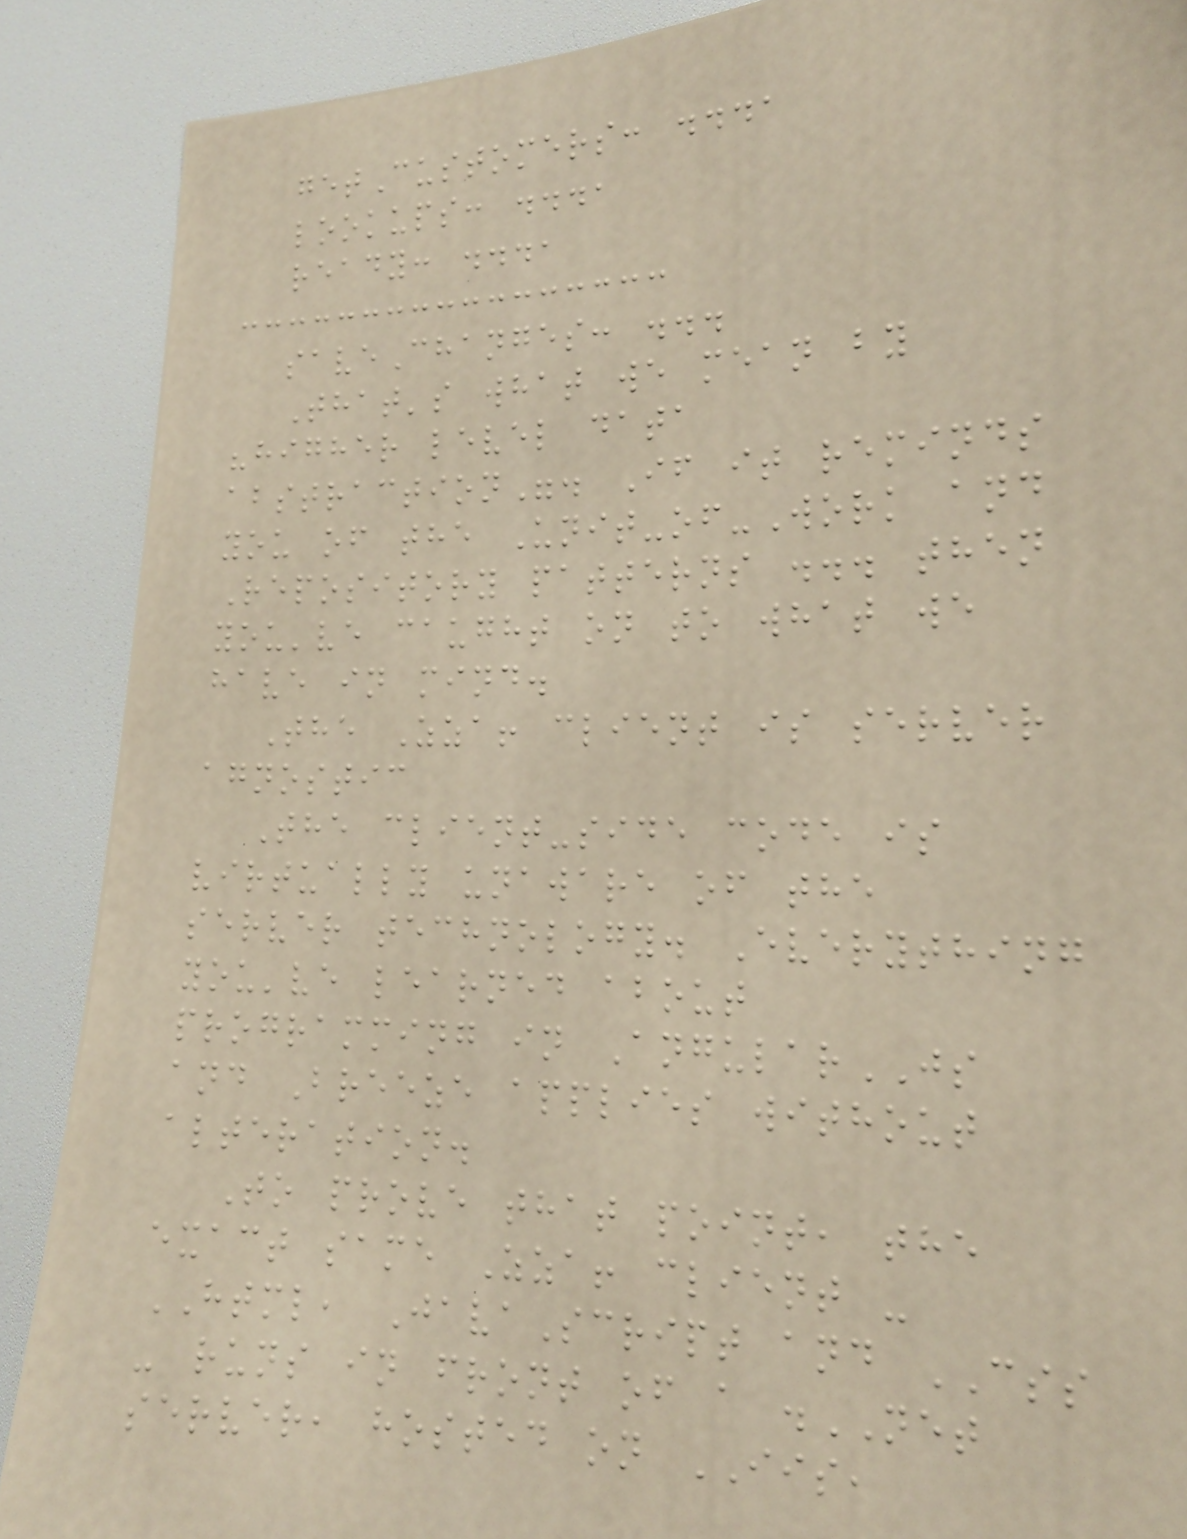getCustomers: ...,
lookups: ...,
ready: ...,
saveChanges: ...
That's what we mean by
"higher level data
abstraction". If it reminds
you of the Unit-of-Work and
Repository patterns ... then
you've caught on to what we
have in mind.
The Zza! client is server
agnostic
The client-side code is
virtually unaware of the
server technology. Everything
you've learned about
programming in AngularJS
and Breeze applies without
alteration.
To prove that point, the
exact same Zza! client -
HTML, JavaScript and CSS
- runs in front of a .NET
server, hosted on IIS,
